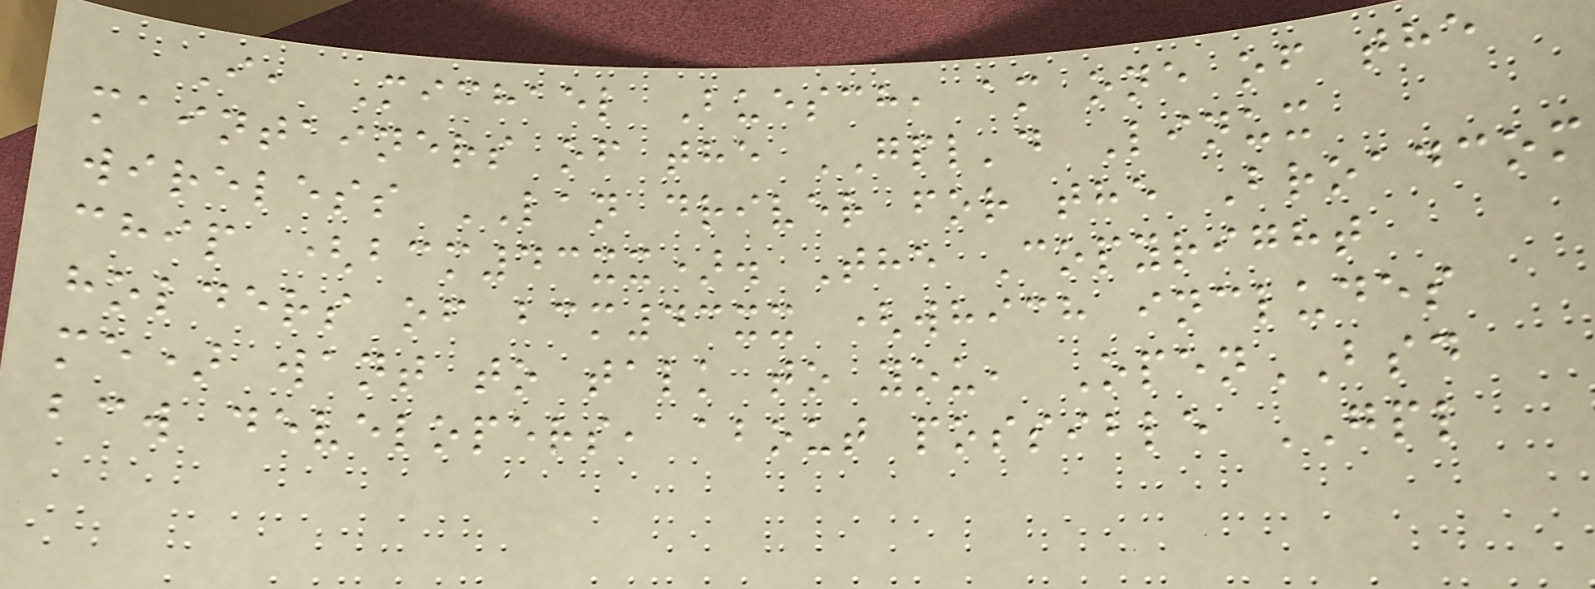I, Michael Buesch, am one of the
maintainers of the GPL'd Linux
wireless LAN driver for the Broadcom
chip (bcm43xx). The Copyright
holders of bcm43xx (which includes
me) want to talk to you, OpenBSD
bcw developers, about possible GPL
